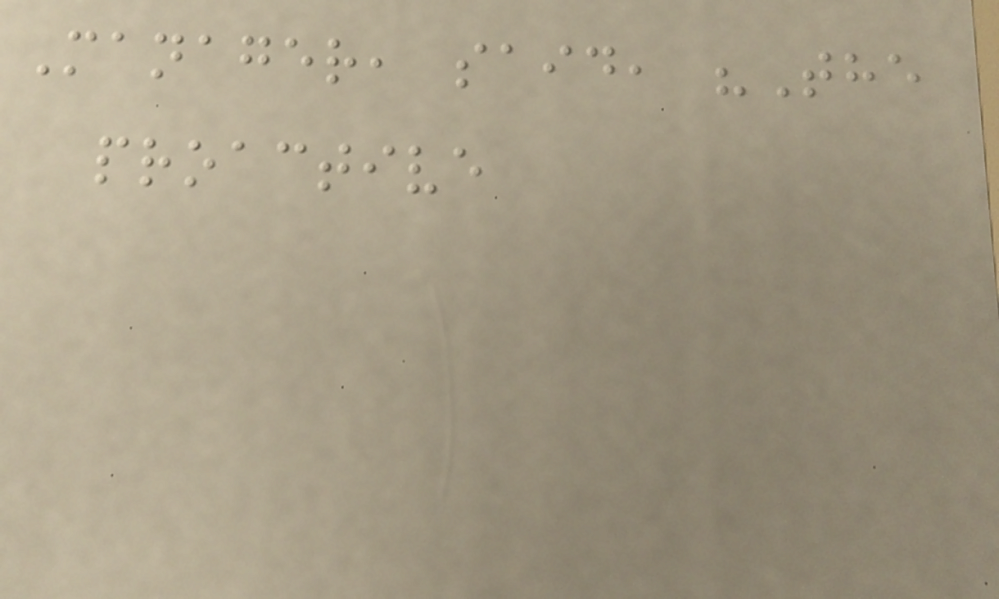Manager, said, "The
proactive
